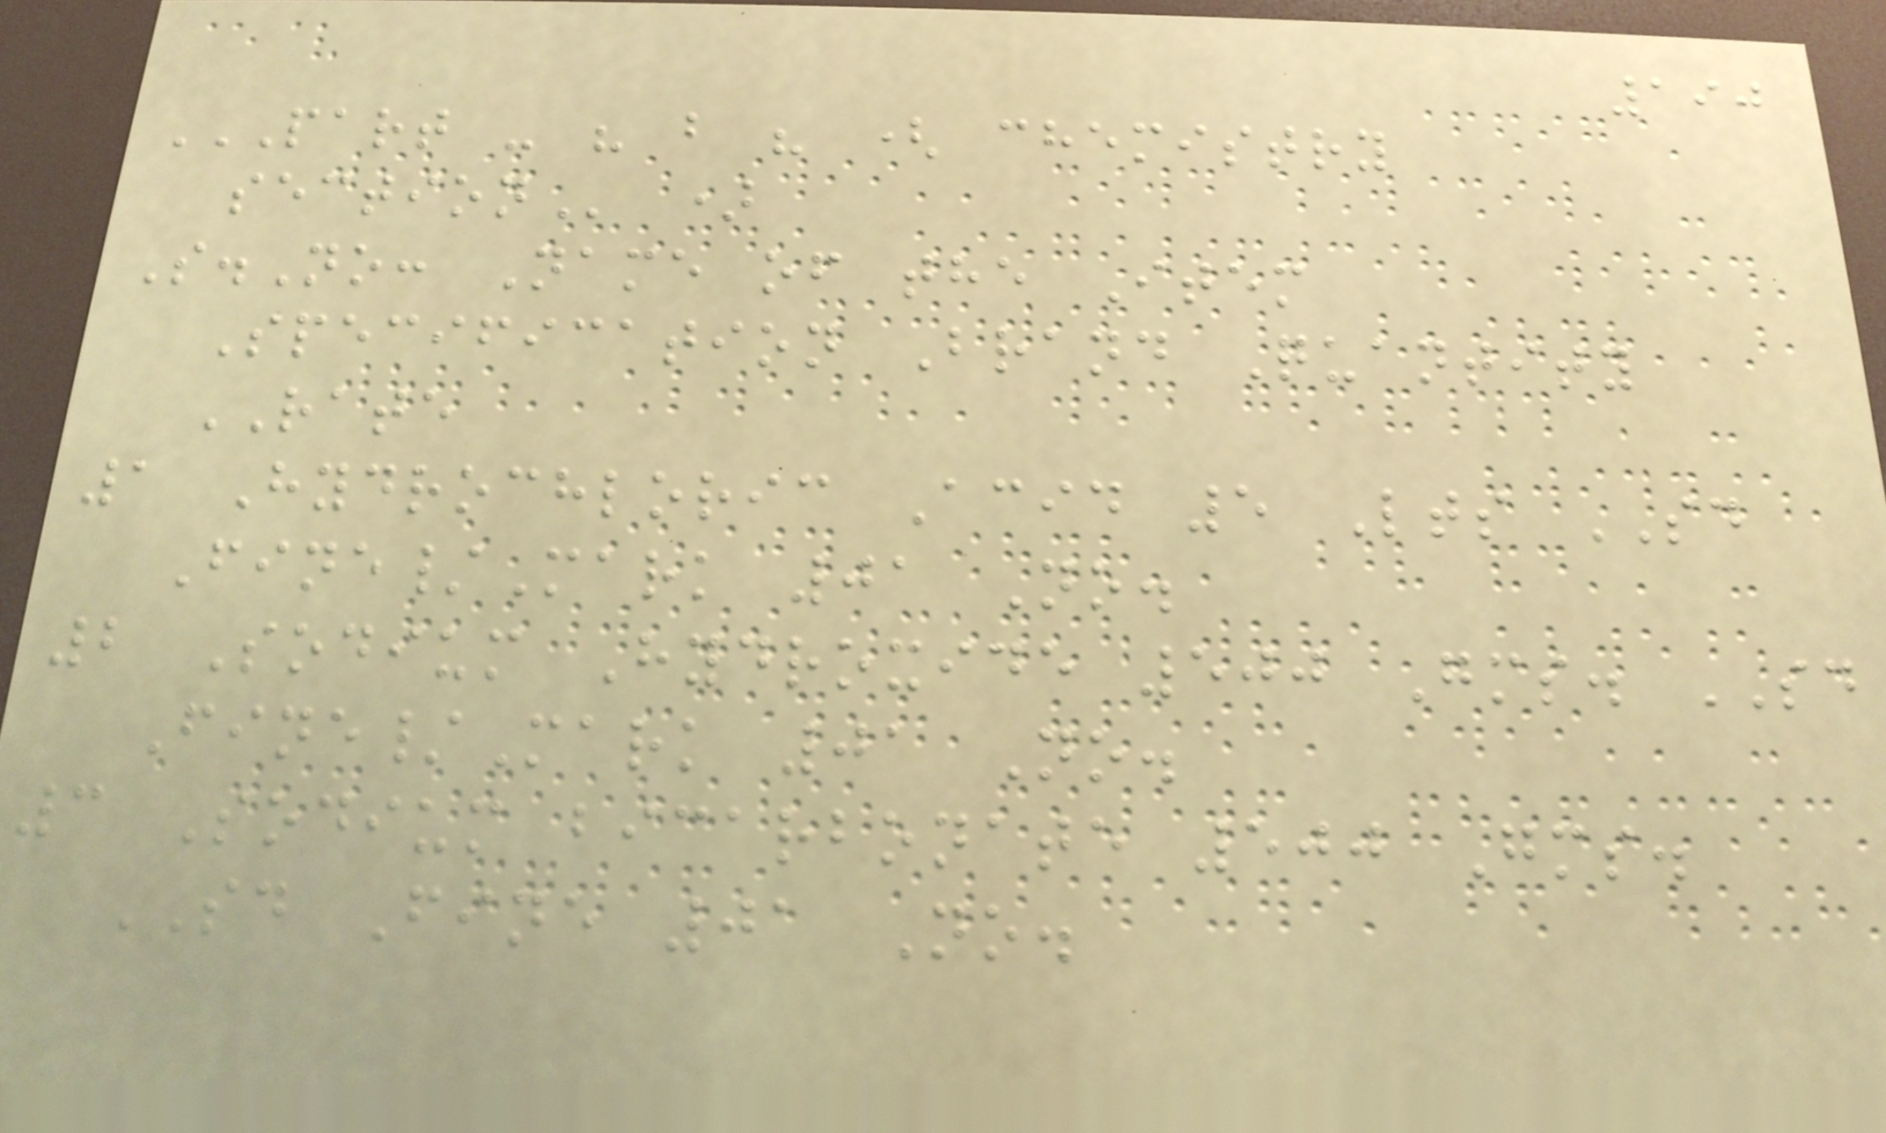190
PART - " B " ( CHEMISTRY
SECTION )
S.No: Name of the Item
Specification Brand Quantity
RATE
1 Hydrochloric Acid 5 Lts SD
Fine/Mark 01 No.
2 Sodium Hydroxide 500 Gms. SD
Fine/Mark 01 No.
3 Sodium bicarbonate 500 Gms.
SD Fine 01 No.
